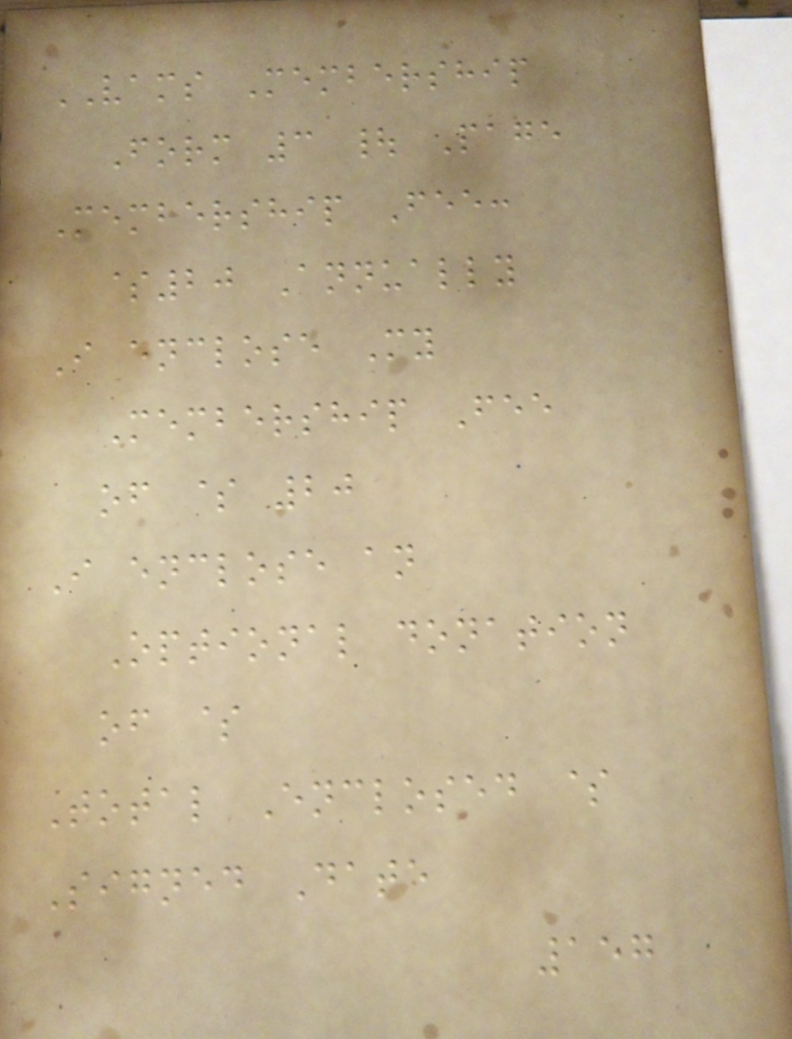VAMS Membership
Form 3 | Page
Membership Fee:
$20 Annually
I enclose My
Membership Fee
of $ 20
I enclose an
Optional donation
of $
Total Enclosed $
Signed Date
157
